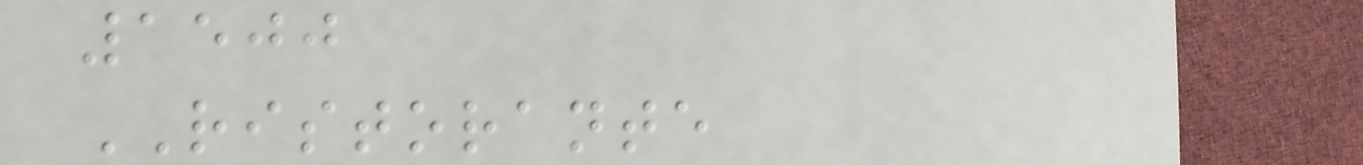1500
RISTORANTE
